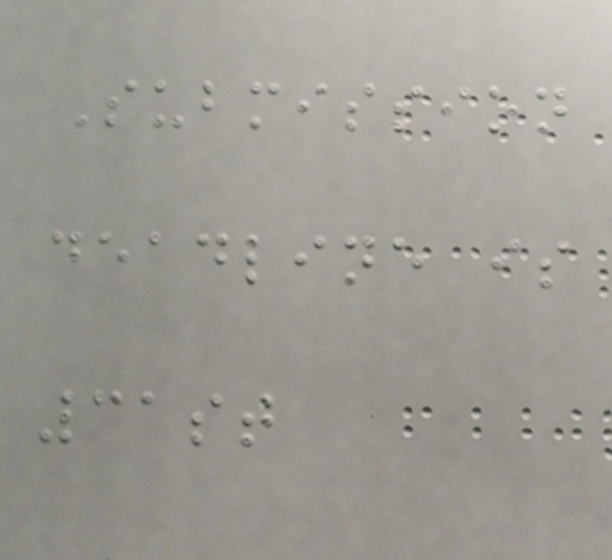Submission
deadline is
31st
